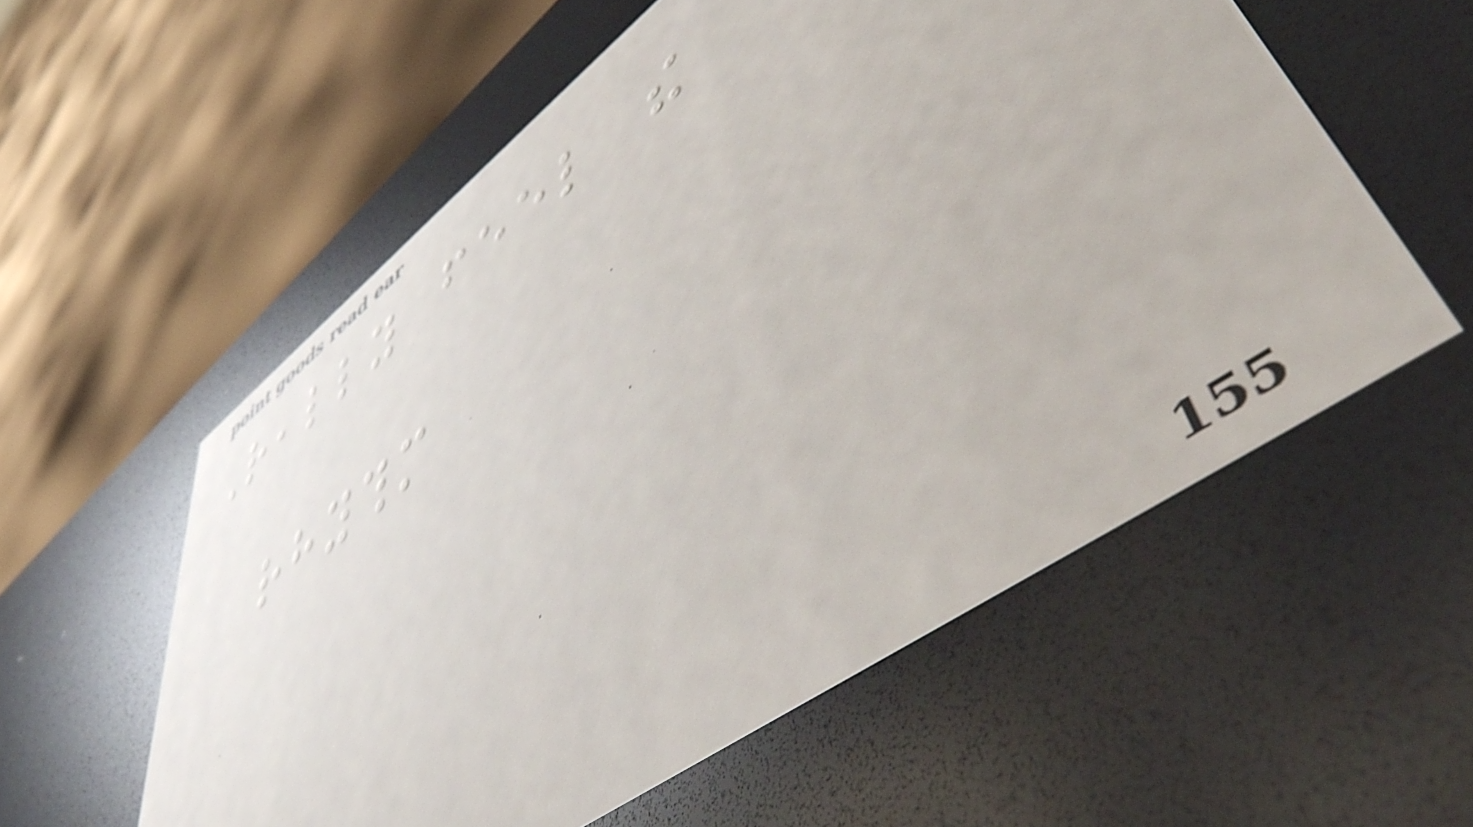Really feel the
rhythm
